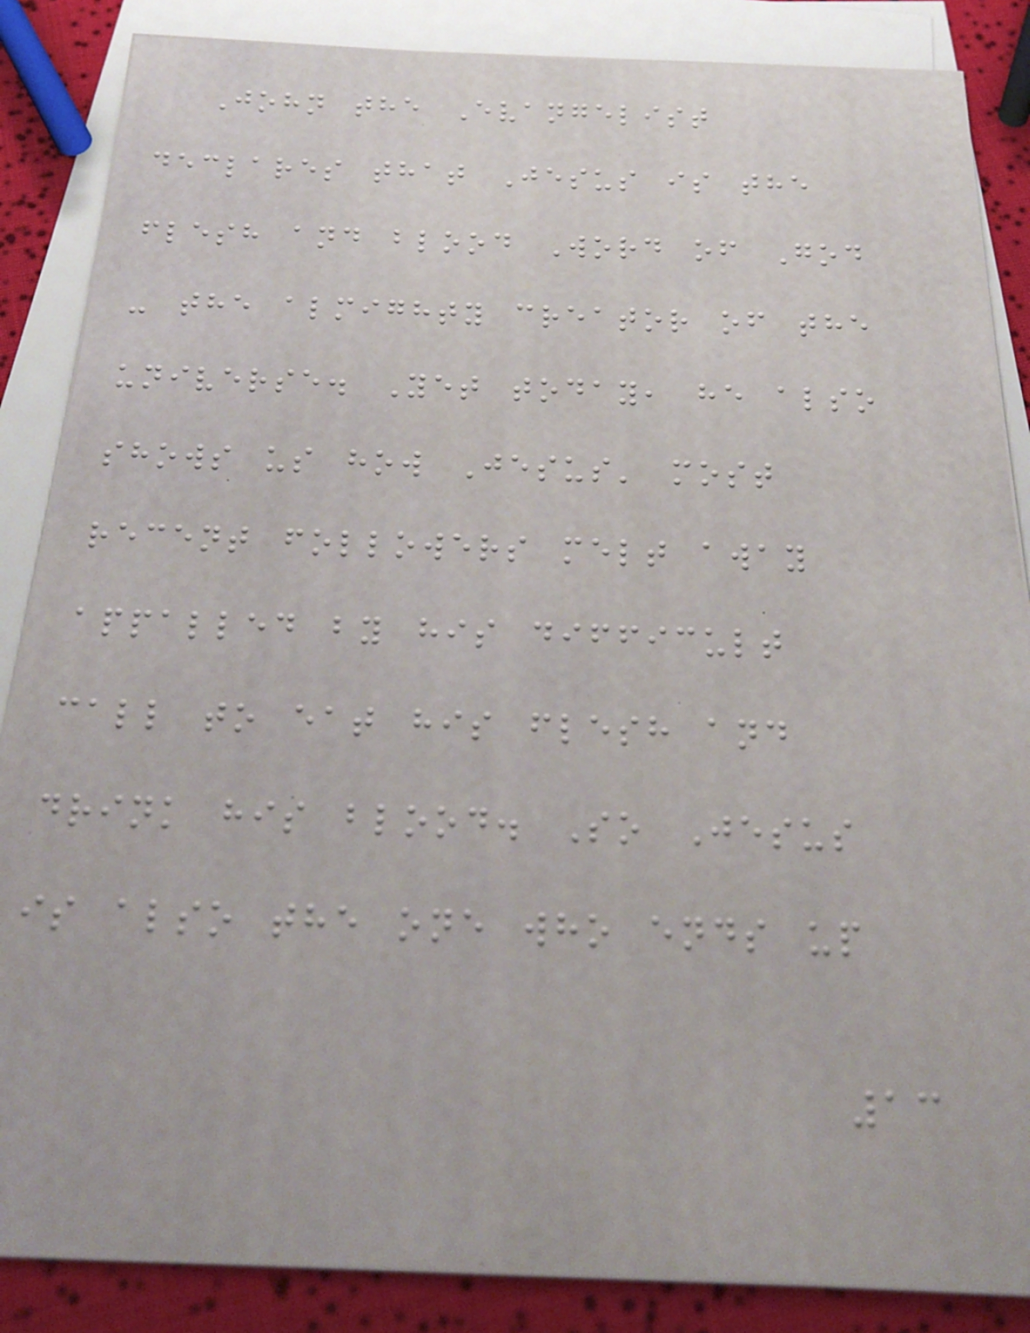John the Evangelist
declares that Jesus is the
flesh and blood Word of God
- the almighty creator of the
universe. Yet today, he also
shows us how Jesus' most
recent followers melt away
appalled by his difficult
call to eat his flesh and
drink his blood. So Jesus
is also the one who ends up
13
